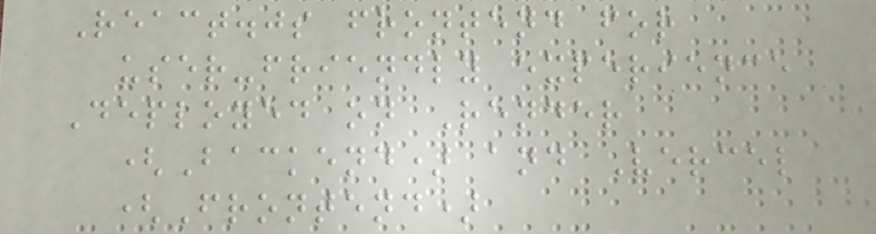React.js frontend for
user-friendly experience
Deployed on Render
(Backend) and Vercel
(Frontend)
